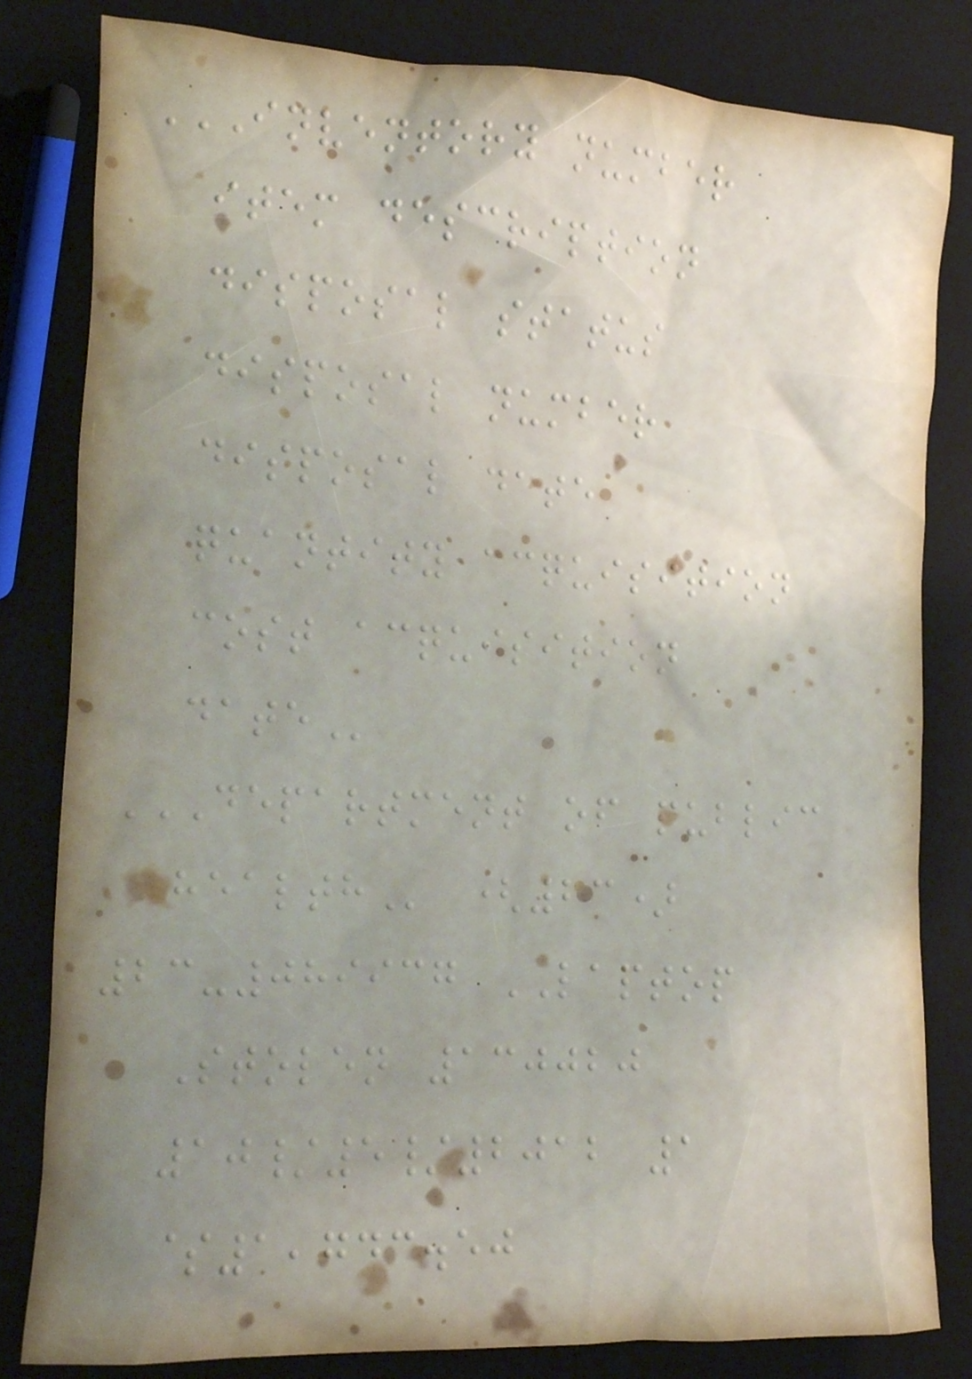INVENTORY NUMBER
ITEM DESCRIPTION
DISPOSAL STATUS
DISPOSAL NUMBER
DISPOSAL DATE
QUANTITY ACQUISITION
COST ACQUISITION
DATE
DEPARTMENT OF PUBLIC
HEALTH (23)
23-089937 LAPTOP
Stolen 130020
10/5/2012 1
$1,743.50
